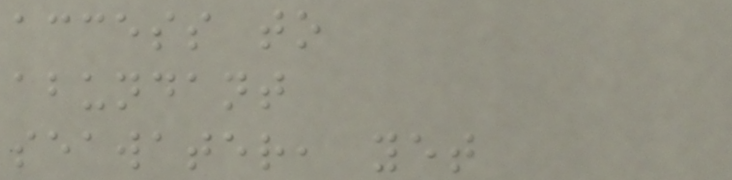access to
abundant
seawater, yet
